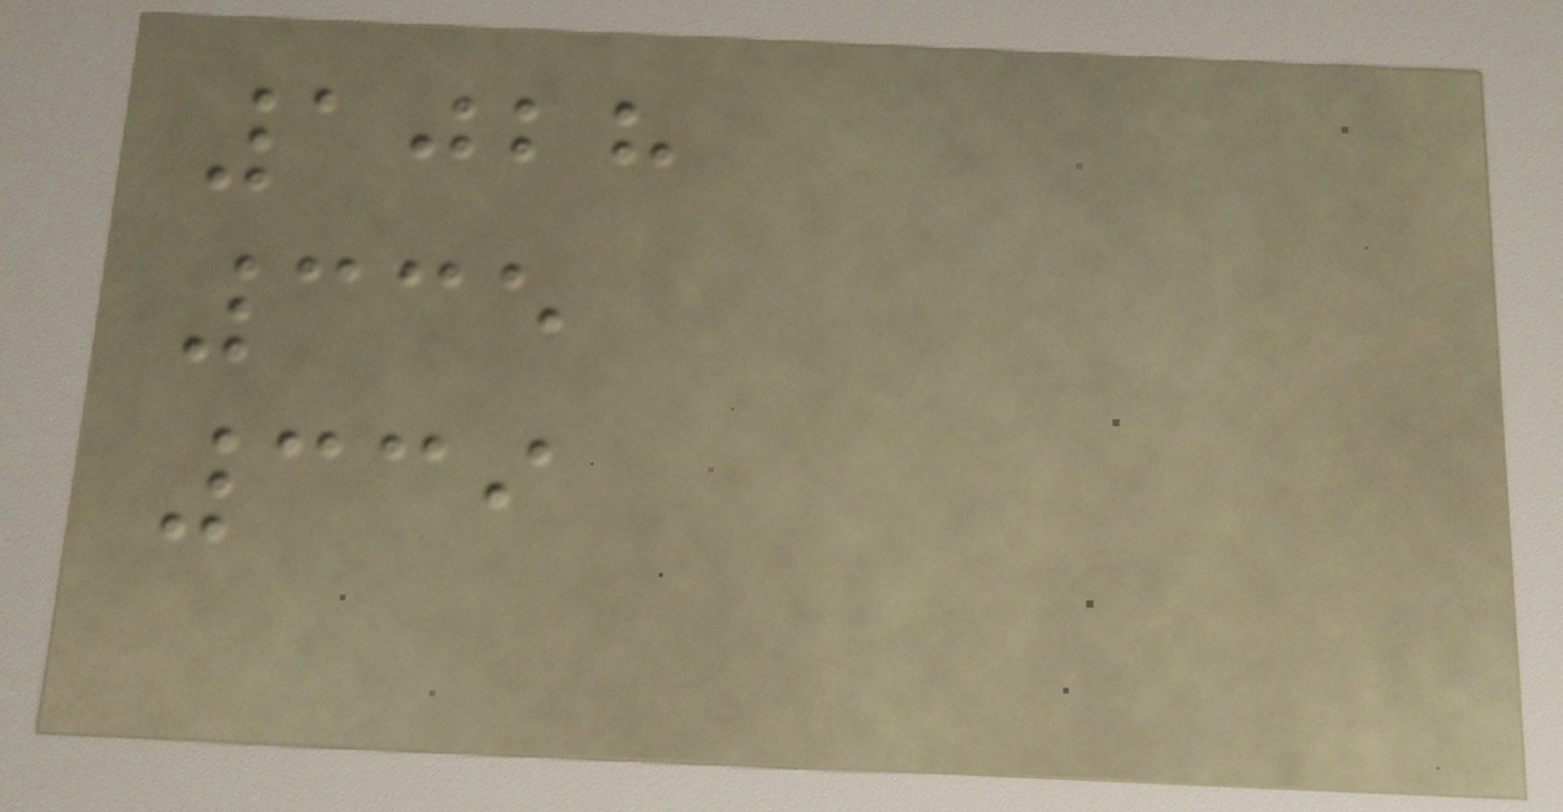1028
335
339
